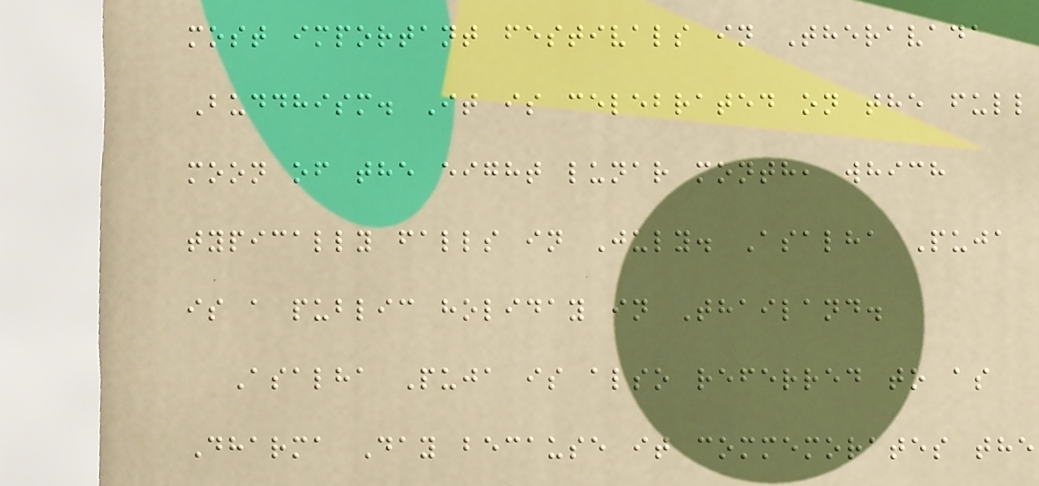most important festivals in Theravada
Buddhism. It is celebrated on the full
moon of the eight lunar month, which
typically falls in July. Asalha Puja
is a public holiday in Thailand.
Asalha Puja is also referred to as
Dharma Day because it commemorates the
